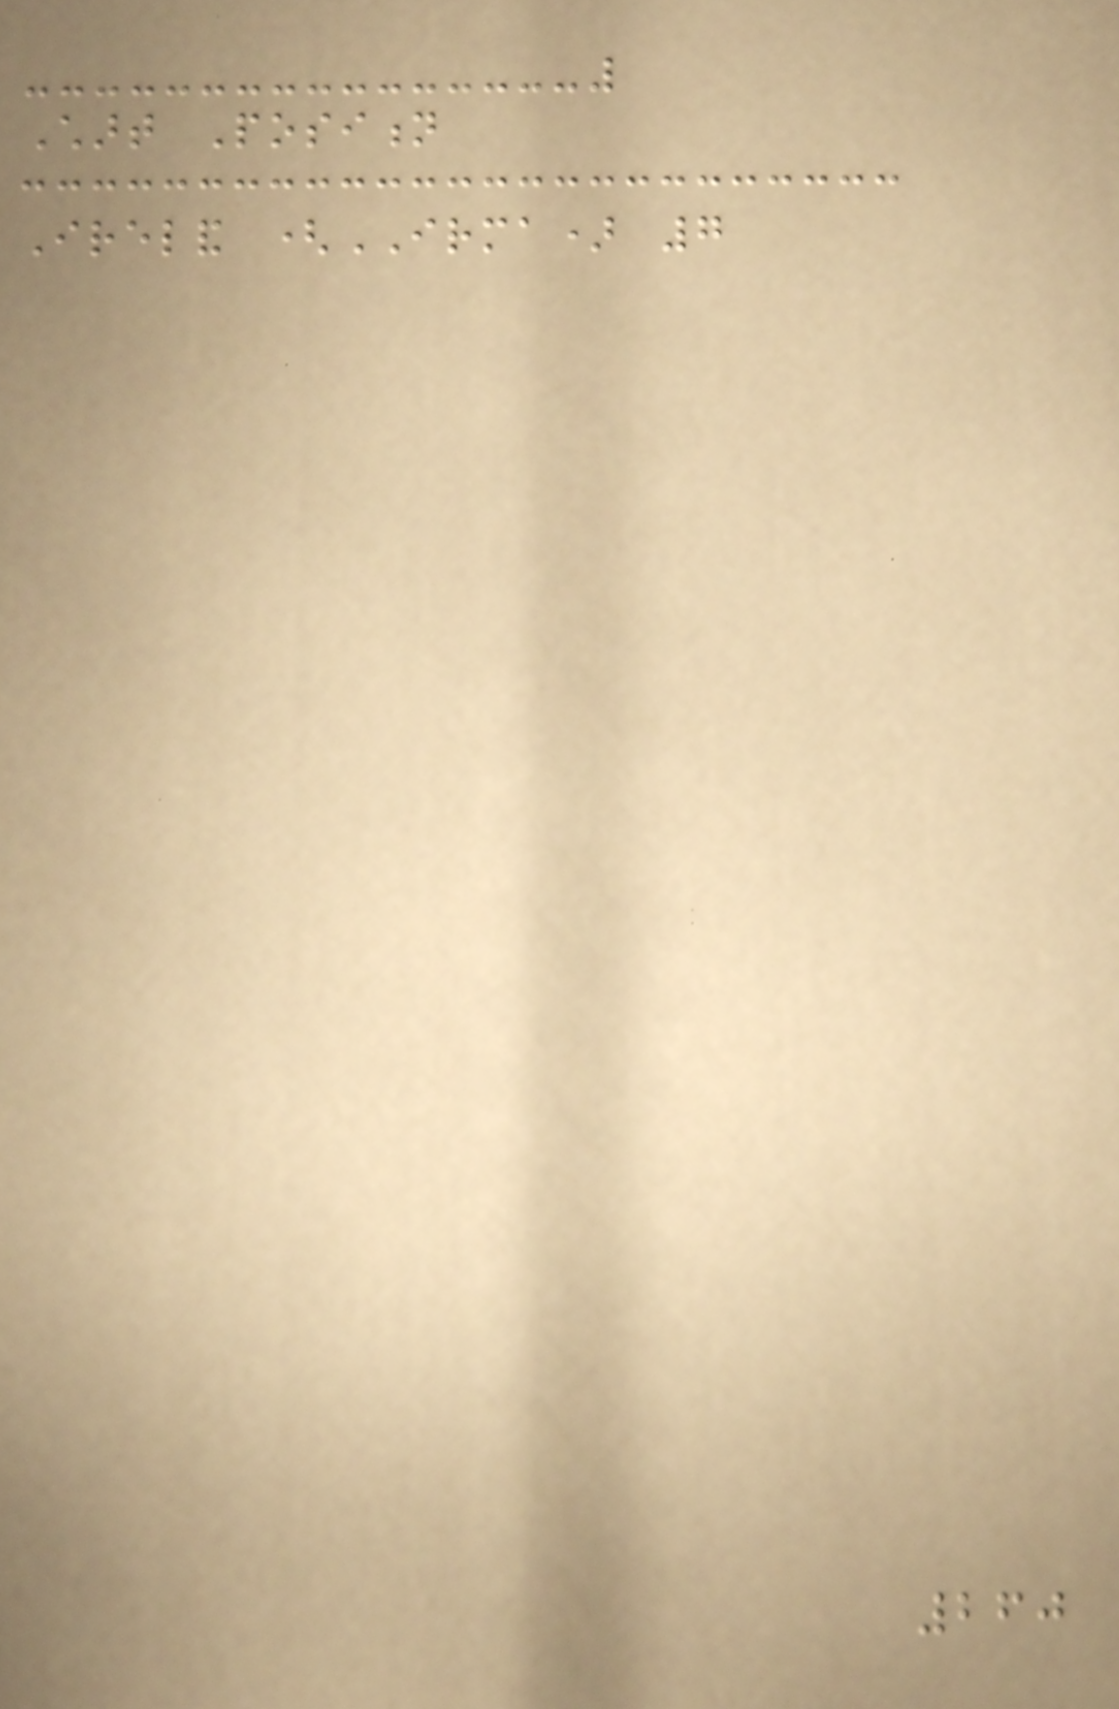Chart Position
Ireland (IRMA) 7
260
